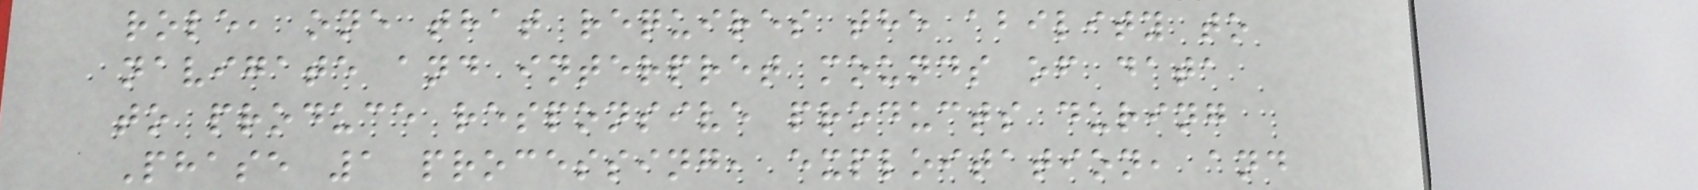role, one that requires the ability to
navigate and interpret mounds of data
to produce responsive products during
Phase 1 processing, exploitation, and
